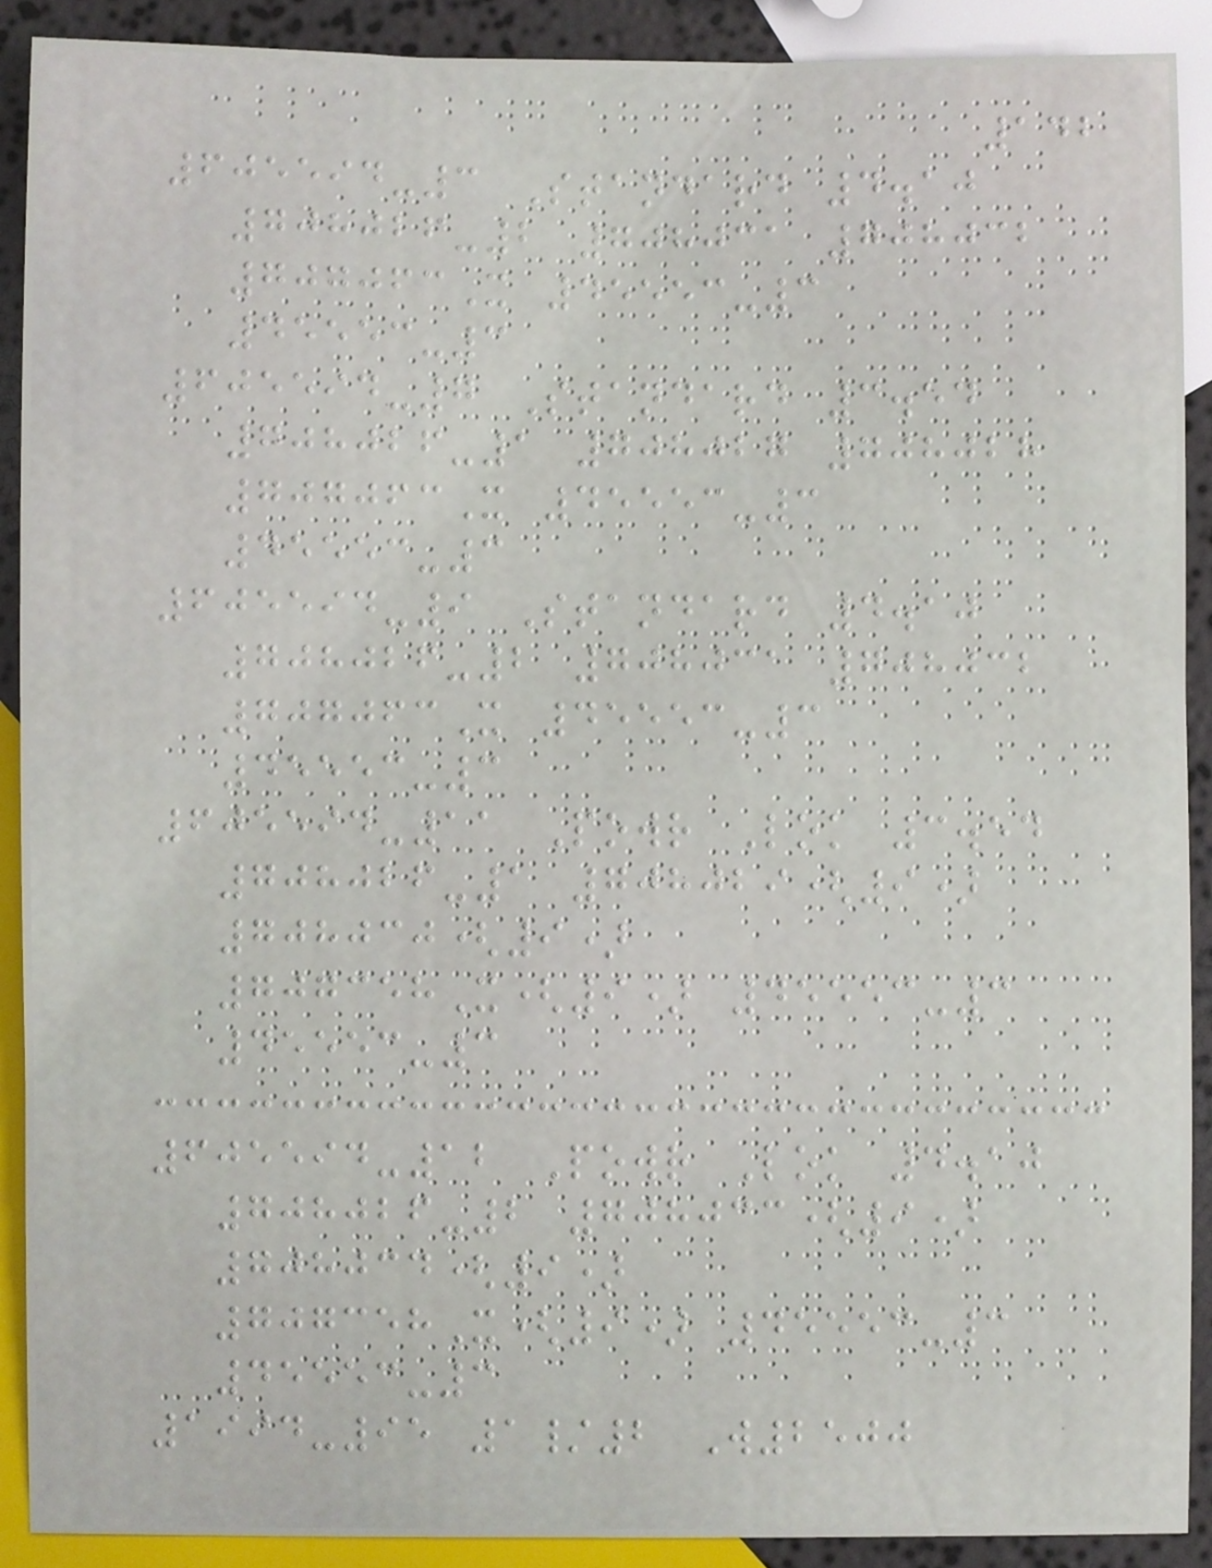142
605594-3 Standard 4.10
708026-2 708031 708032
707063X 45553-3
45553-3
605594-7 Standard 3.54
708026-1 708027 708028
707063X 45553-3
45553-3
605594-9 Standard 4.10
708026-2 708031 708032
707063X 45553-3
45553-3
605594-11 Powr Lok 3.54
708026-1 708029(9)
708030(9)
707358X(9) 45553-3
45553-3
605594-12 Powr Lok 4.10
708026-2 708033(9)
708034(9)
707358X(9) 45553-3
45553-3
1994-95 1/2 W2500
